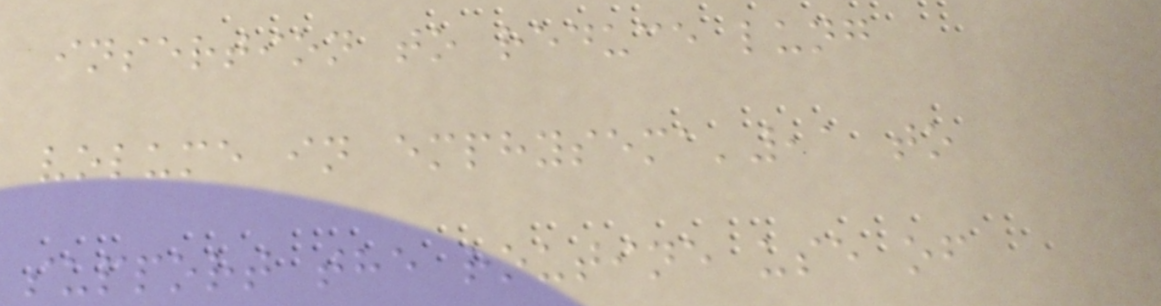insertion to reduce lung
volume in emphysema',1 to
support the routine use of
